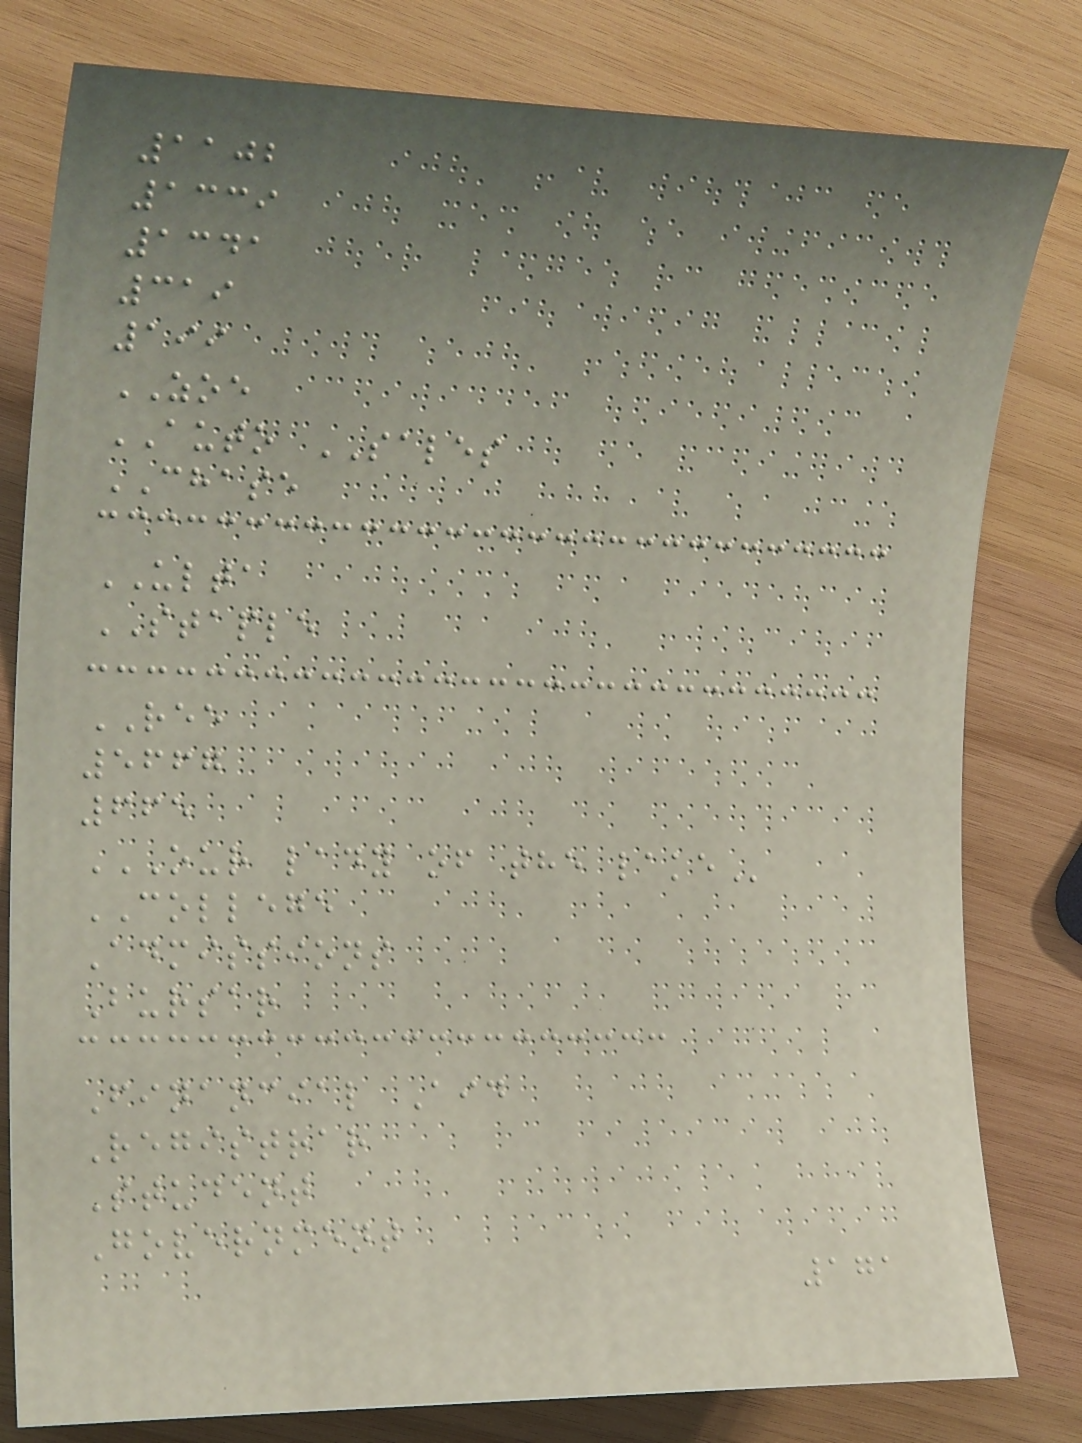1102
1339
1341
319
199
ZOE
AUTO SALES
CHASE
ULTA
STAPLE
REE
5667
665
OUR LADY OF THE LAKE
COLLEGE
Admissions
Bursar
Financial Aid
Registrar
Student
Government
171
